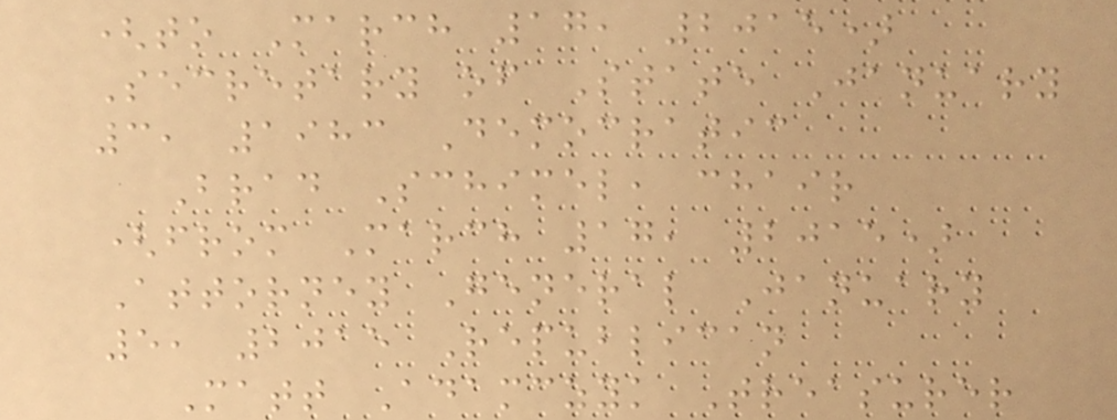(to March 17, 2015)
Secretary of State January
3, 1983 Democratic
Brad Schimel, chair
(from March 17, 2015)
Attorney General January
5, 2015 Republican
Matt Adamczyk Treasurer
